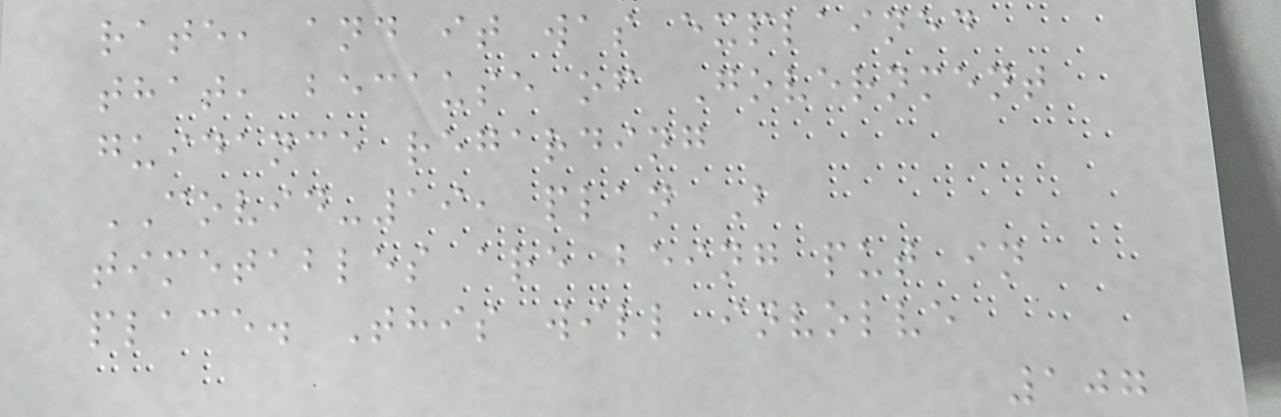rate, and it was explained
that, because of Government
guidance regarding
COVID-19, plan B
timetables are being put in
place. This will involve
107
